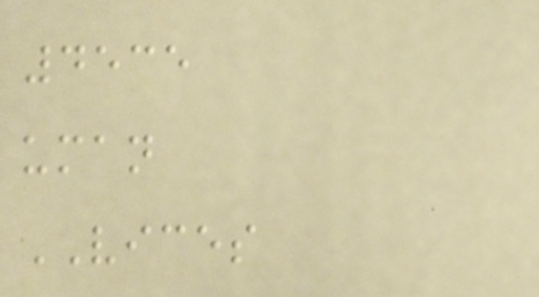4535
uman
VICES
